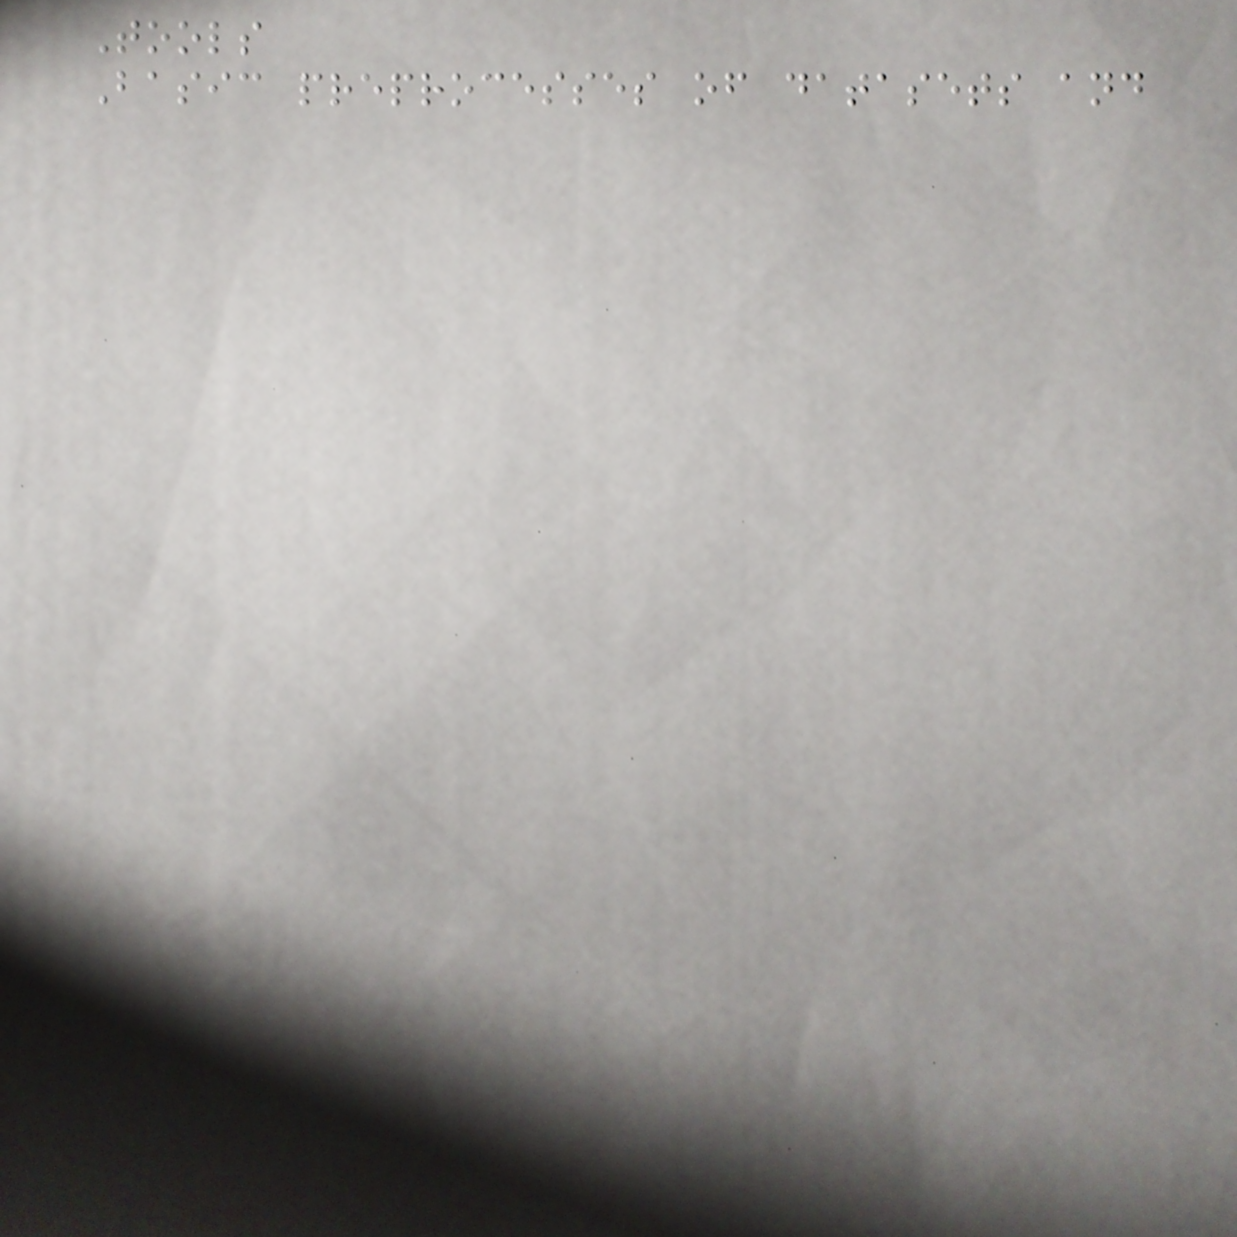Tools
Basic preprocesses of datasets and
